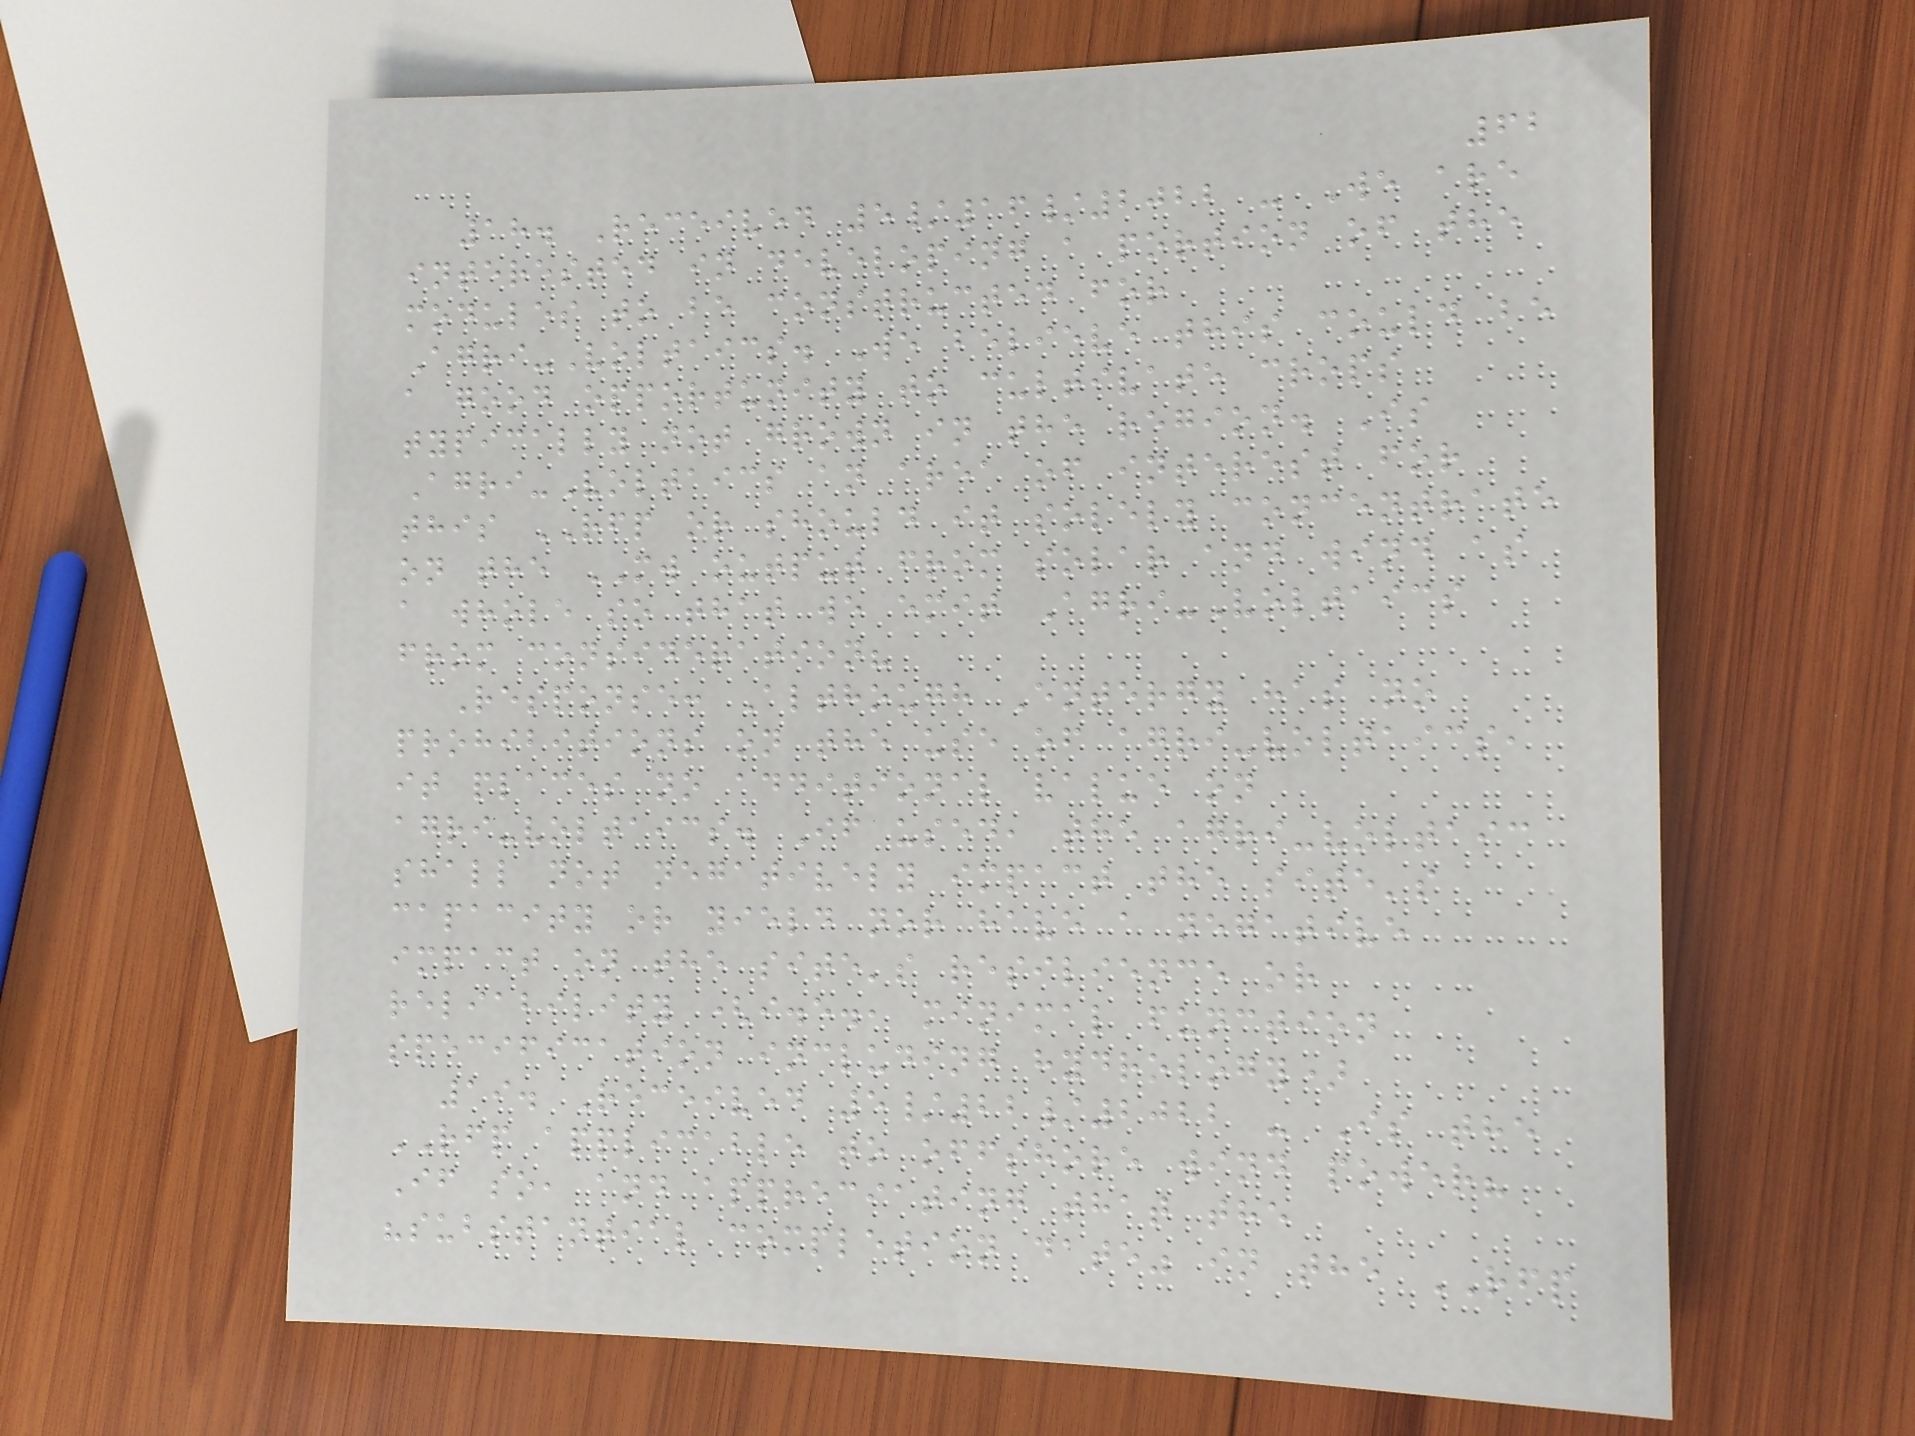62
18. Received 5/16/2022 - We are
interested in developing a portion of the
modules to be constructed for
Agri-Voltaics. We believe this could be
a good opportunity to cultivate crops
typically not grown in the region. Is
Agri-Voltaics an area of interest for
this RFP or should it solely concentrate
on the MW output from solar and wind as
a whole so that we emit Agri-Voltaics
from consideration?
Response: Although Entergy has no
prohibitions on the use of agri-voltaics,
it places no additional value on
agri-voltaics. If used, the agri-voltaic
shall not negatively impact the site's
capacity or yield nor have a negative
impact on the site's resilience or
reliability (i.e., minimal function
specification including hydrology)
19. Received 5/22/2022 - Is the
RFP applicable to offshore wind power?
If so, and appreciating that the
"substantial completion date" in the RFP
